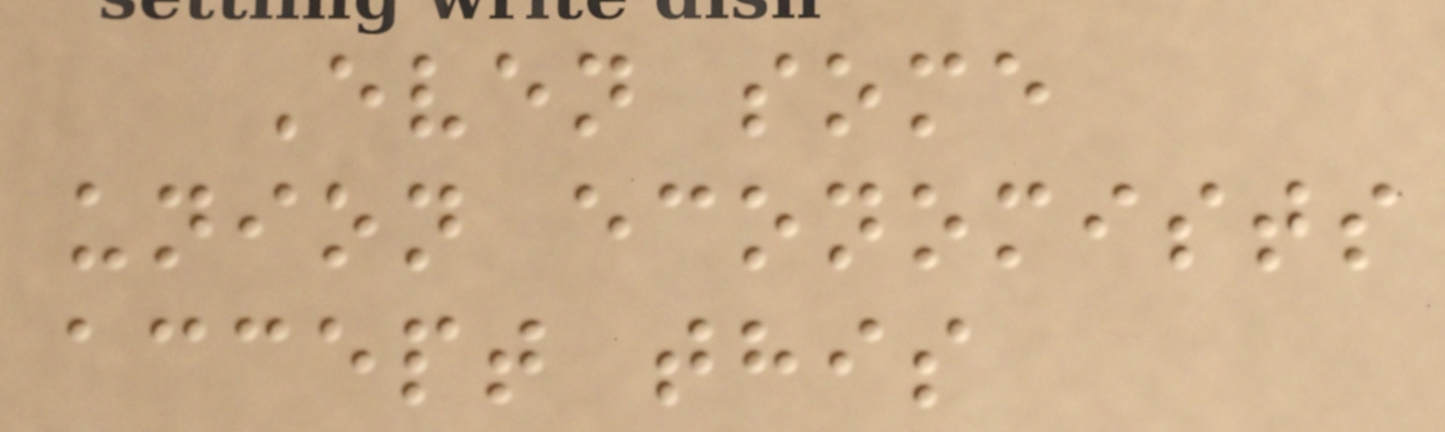Even some
union economists
accept this
